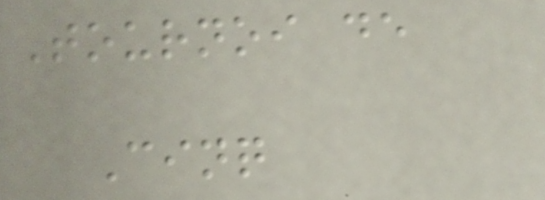Tournoi de
Cinq
